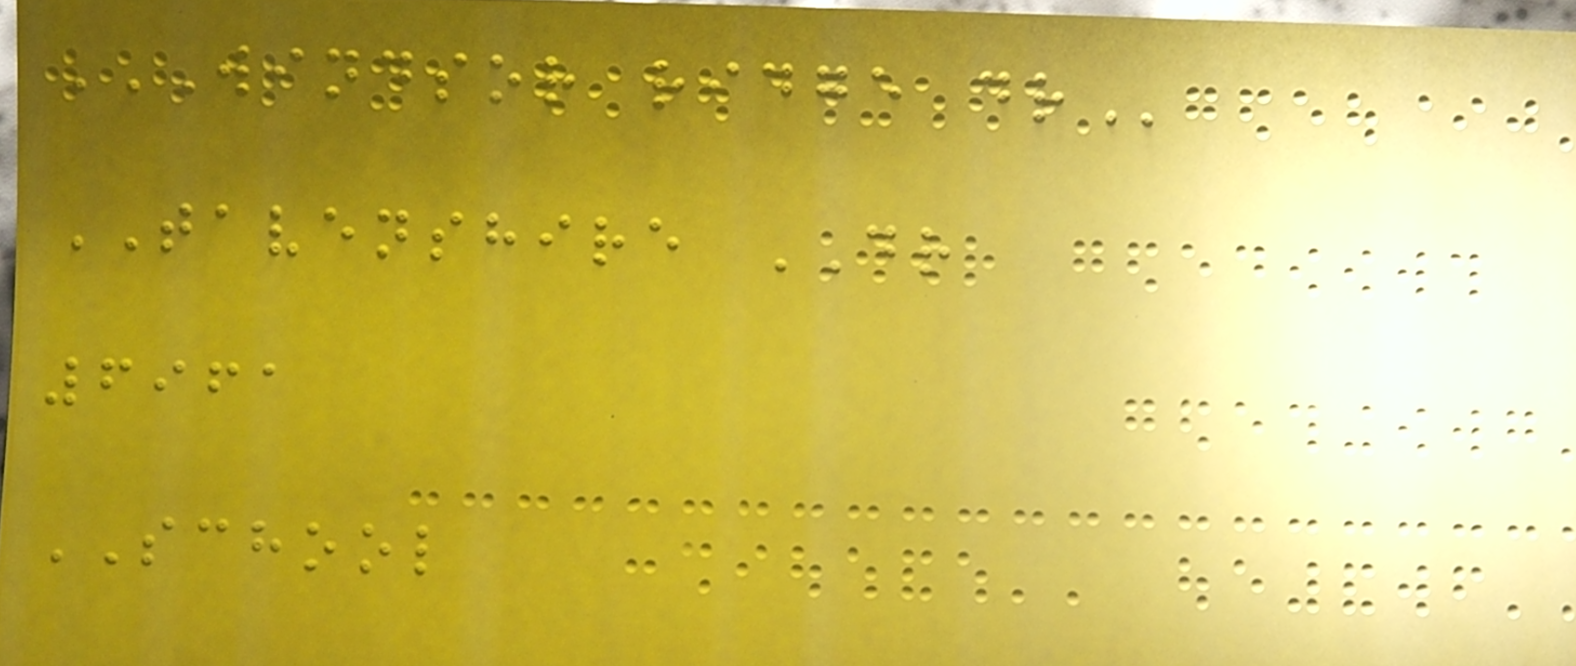WINDSOR RIDGE DR
TAVENSHIRE DR
6961
SCHOOL
